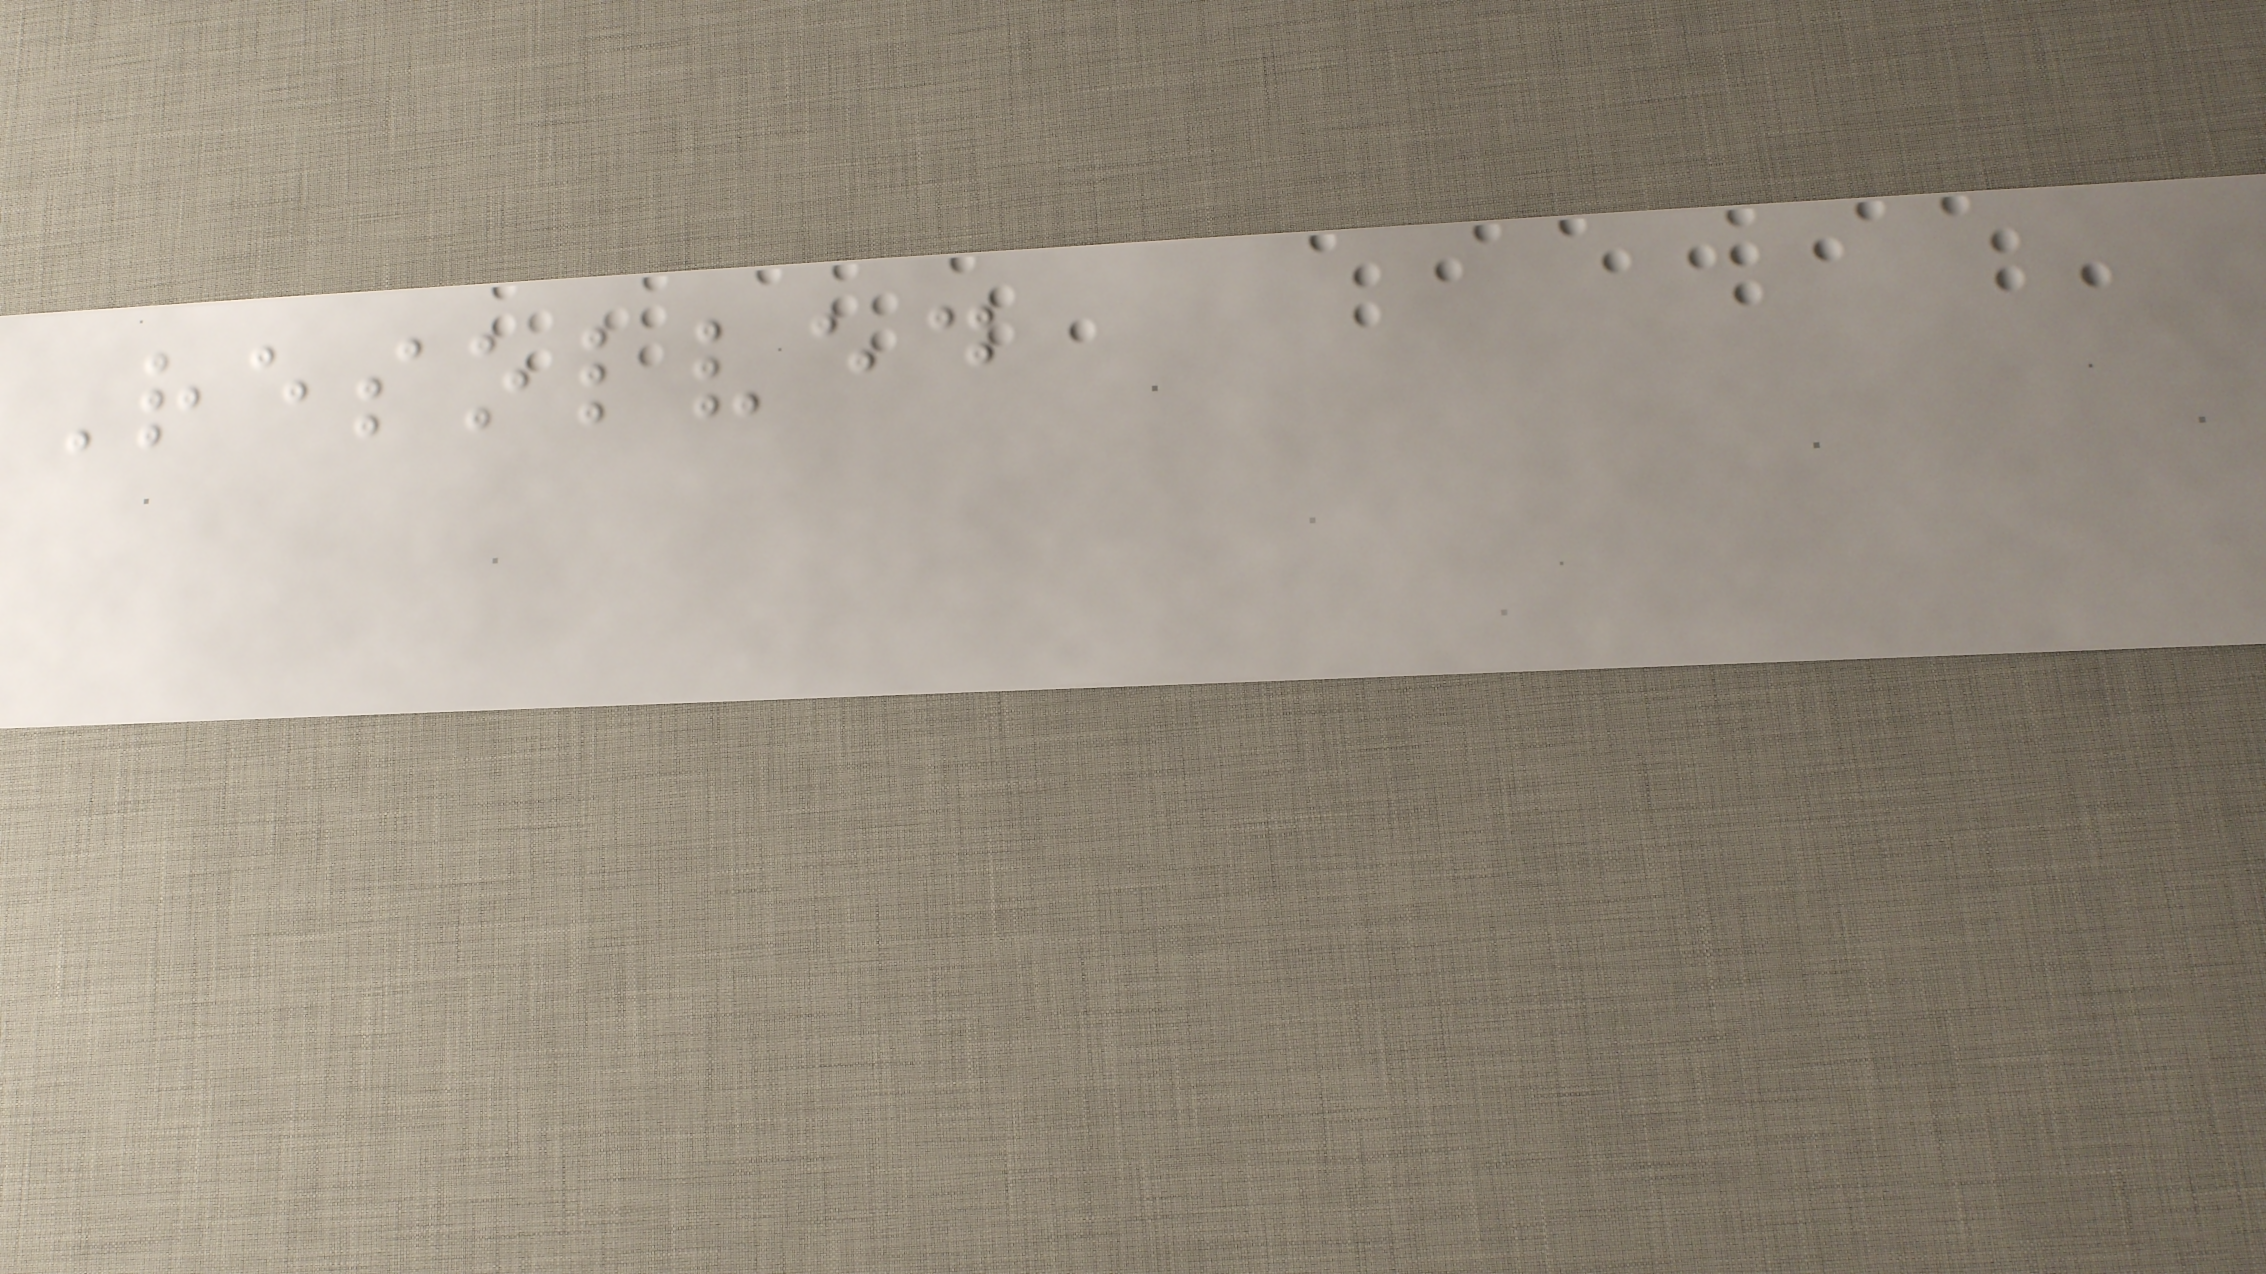Resolved
